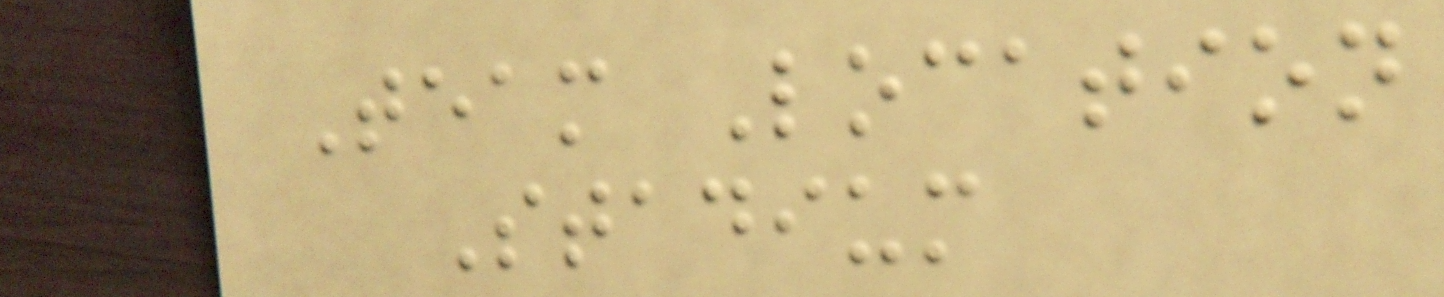Team Location
Stadium
